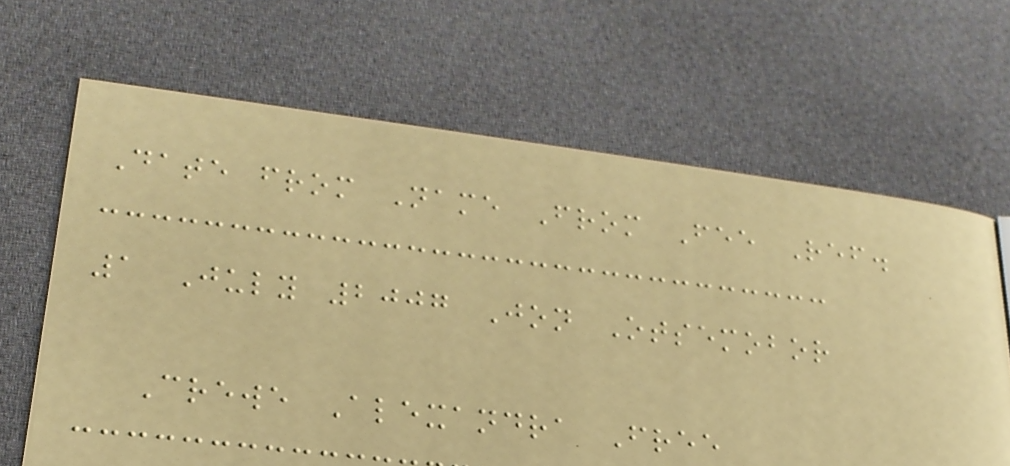Date from Name From Fee Ref.
1 July 2007 Jon Otsemobor
Crewe Alexandra Free
